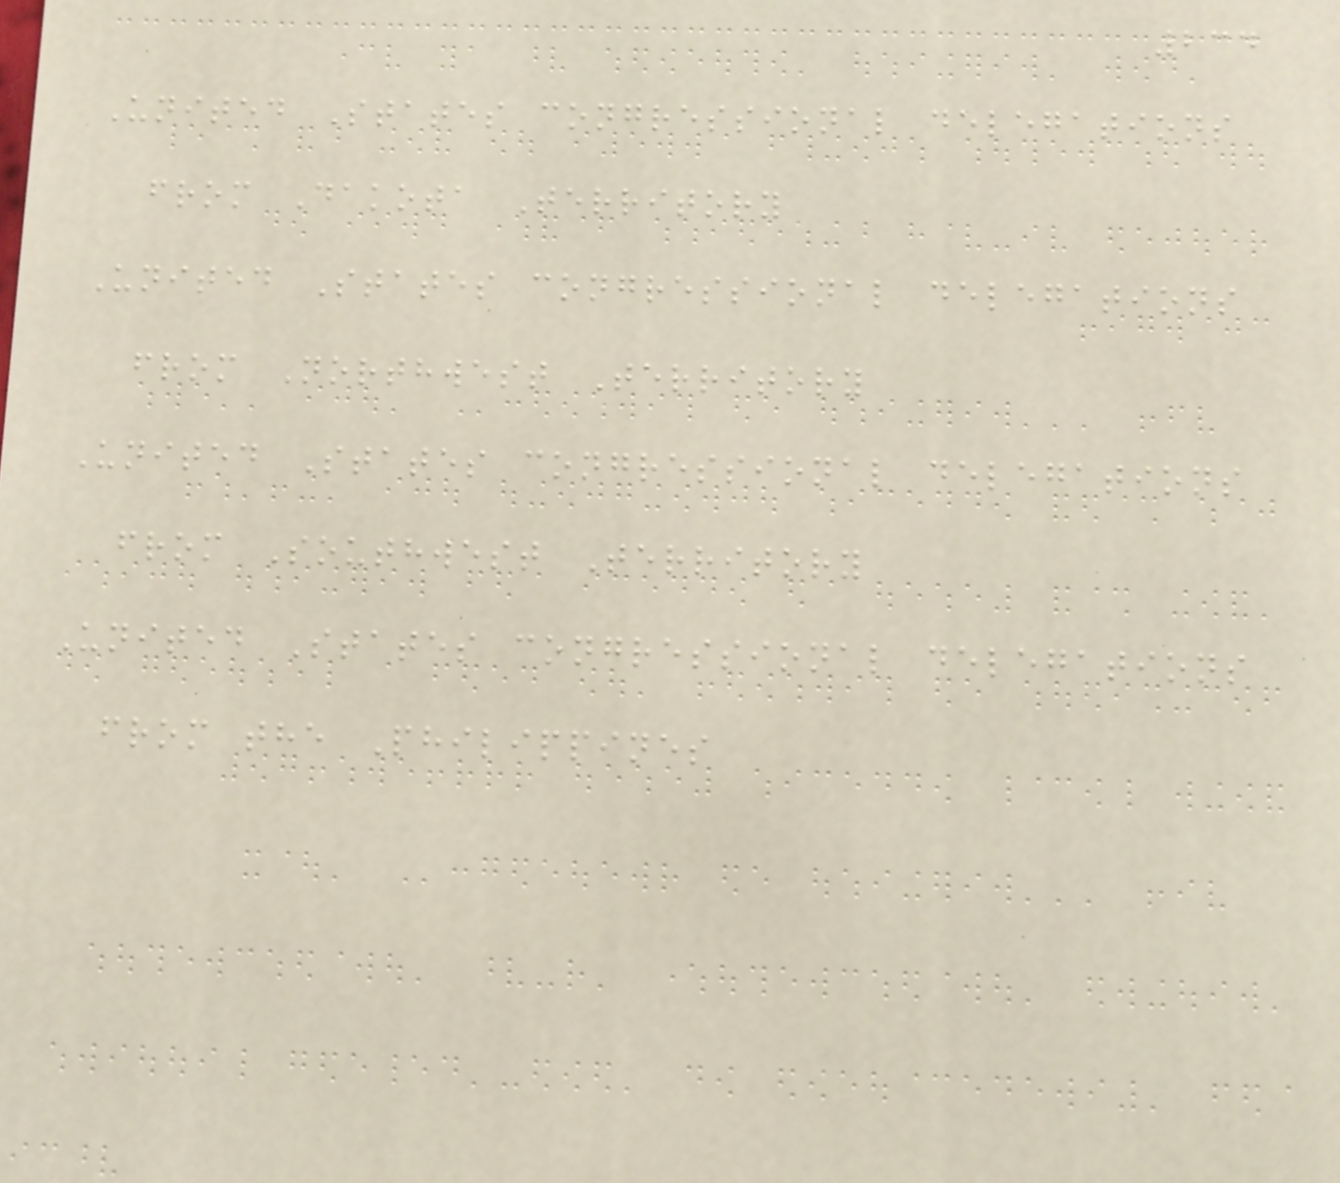234
United States congressional delegations
from Dakota Territory
United States congressional delegations
from Northwest Territory
United States congressional delegations
from Southwest Territory
United States congressional delegations
from the Philippines
